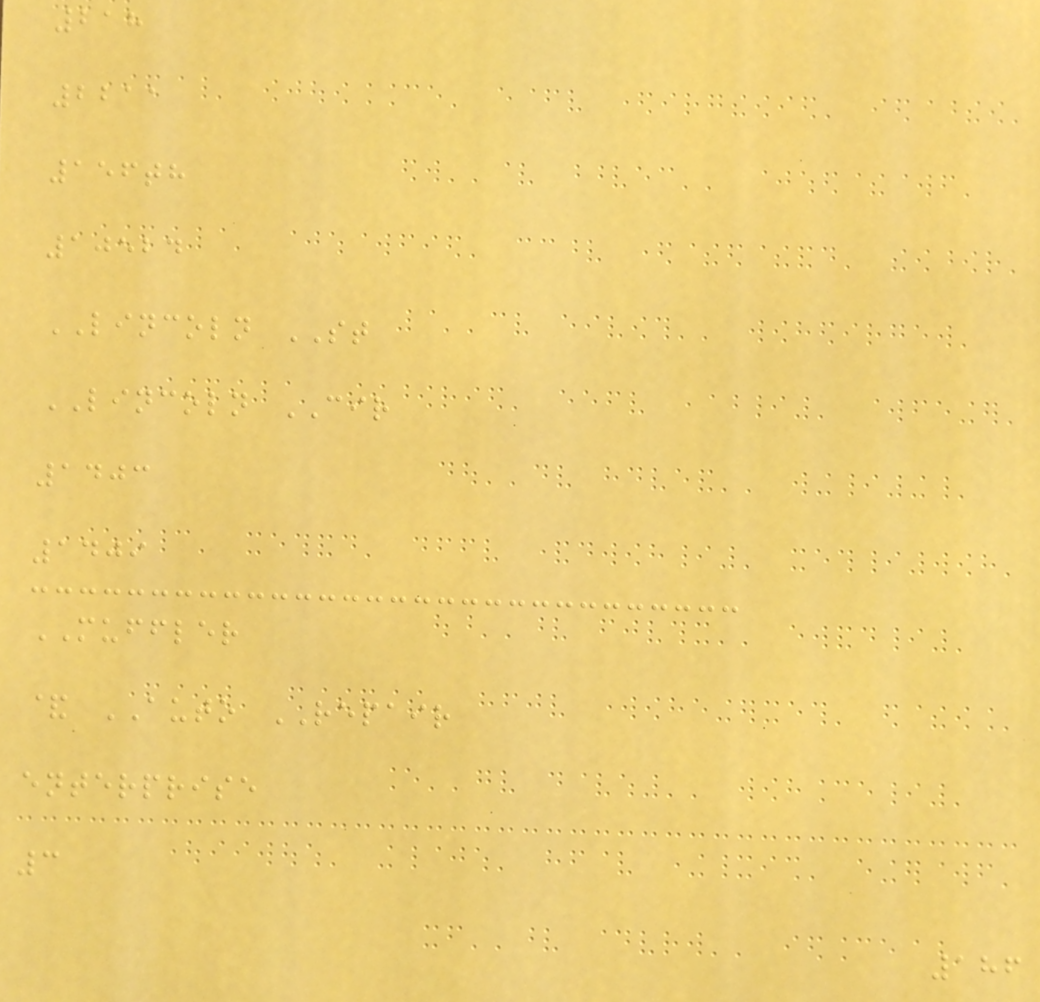218
2211
156th
10524
LINCOLN ST
LINCOLN CIR
1403
1409
MUFFLER
& AUTO REPAIR
enterprise
3
186
